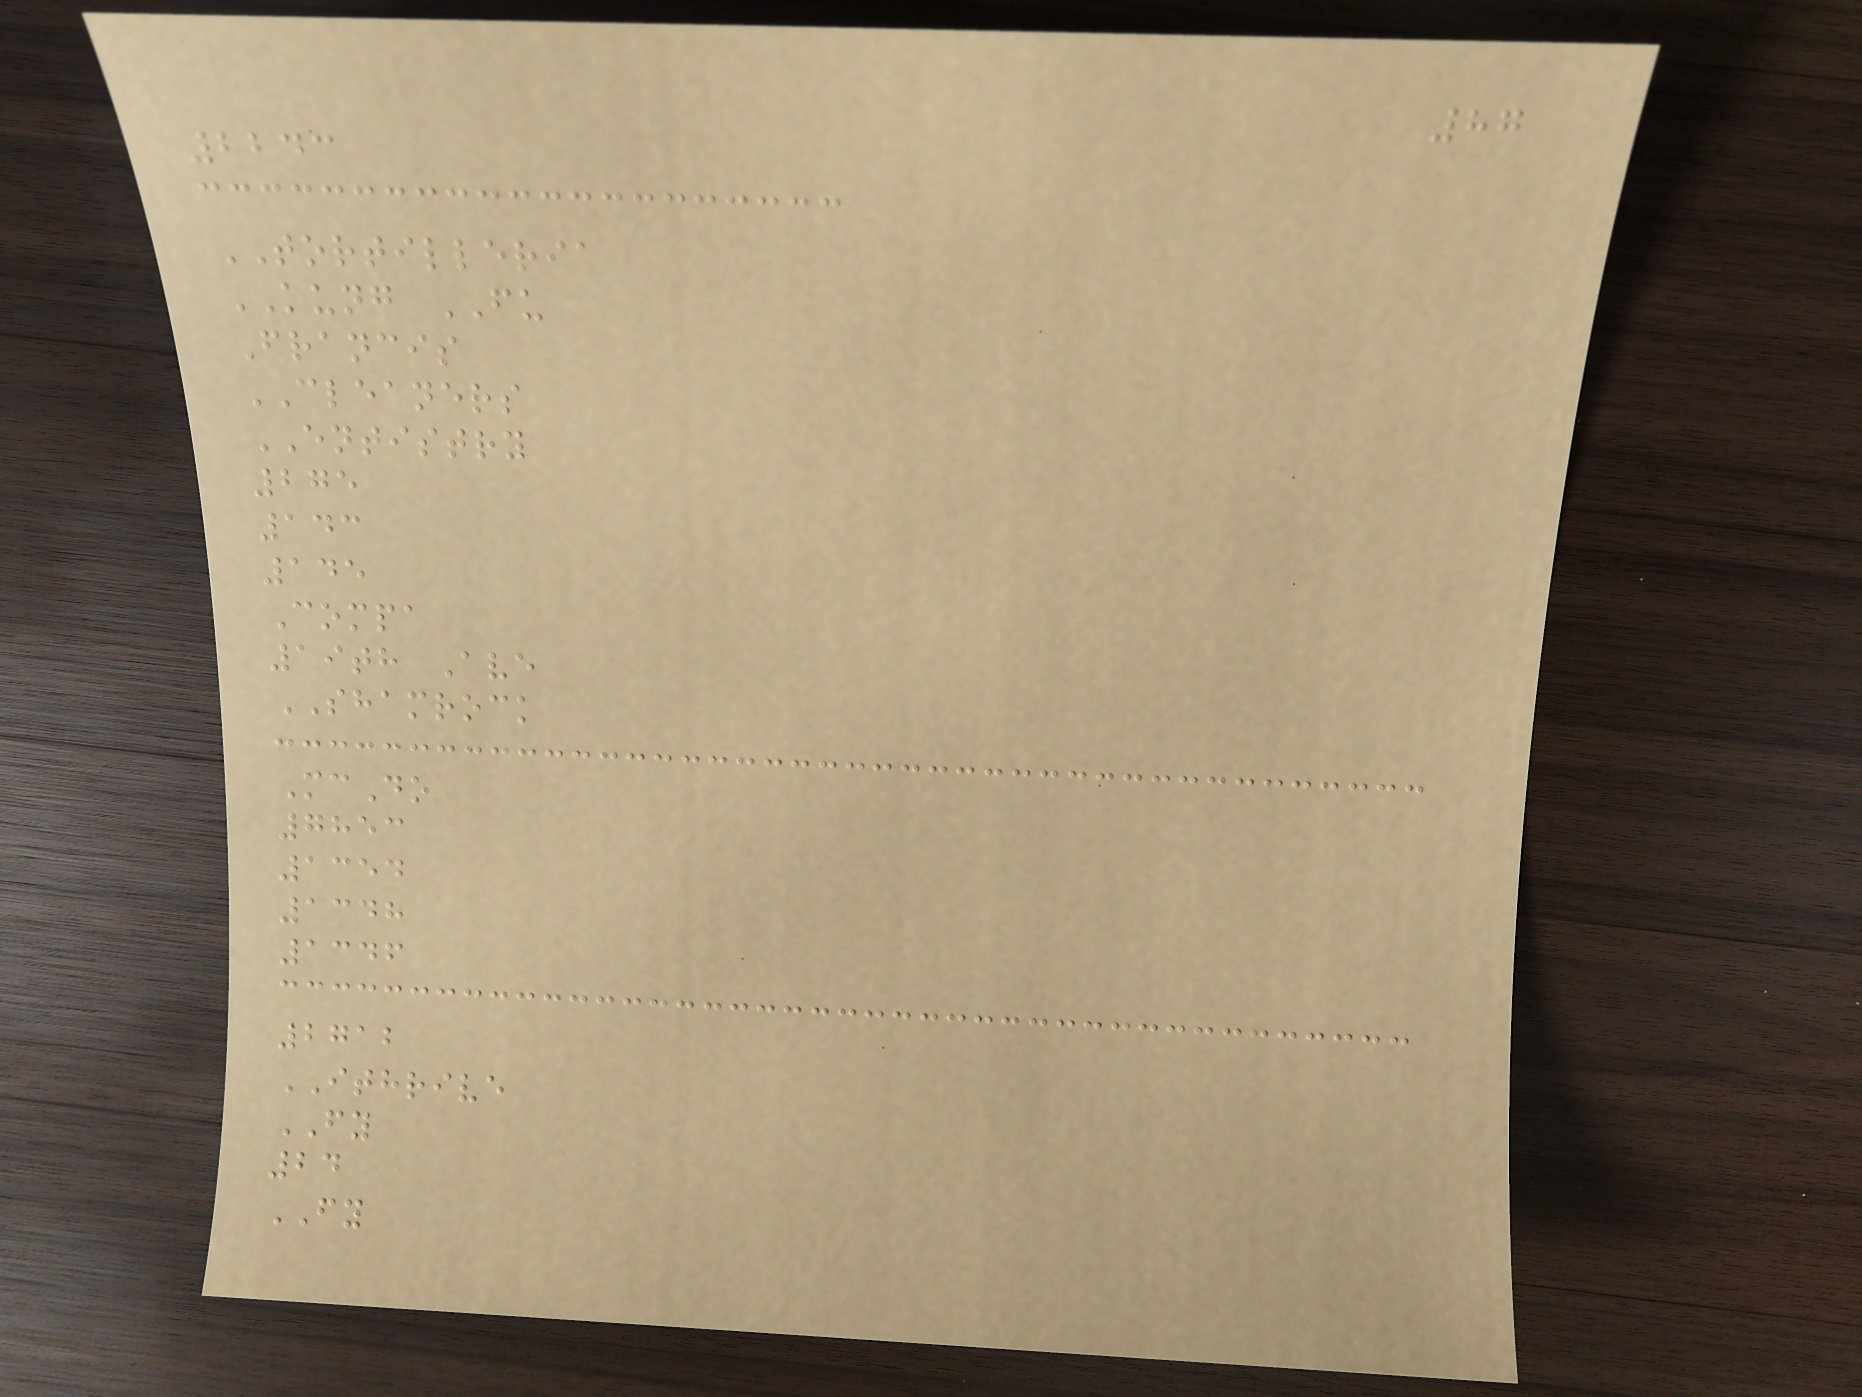87
2243
TORTILLERIA
KUNG FU
Francis
CLEANERS
ENTISTRY
275
143
145
Compa
19th Ave
SHAMROCK
McDo
7853
1354
1348
1346
2712
ITHRIVE
FY
24
FY
